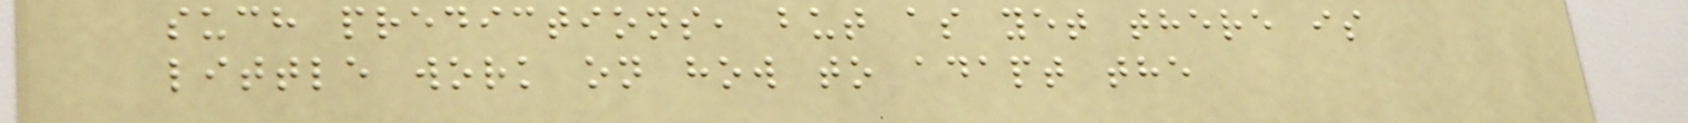such predictions, but as yet there is
little work on how to adapt the
